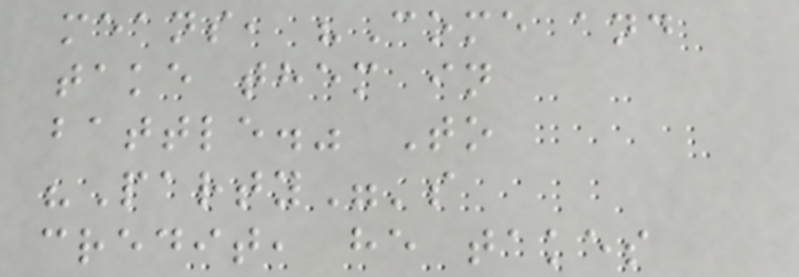means, "Come and
take them in
battle." To
"Party"'s
credit, he takes
